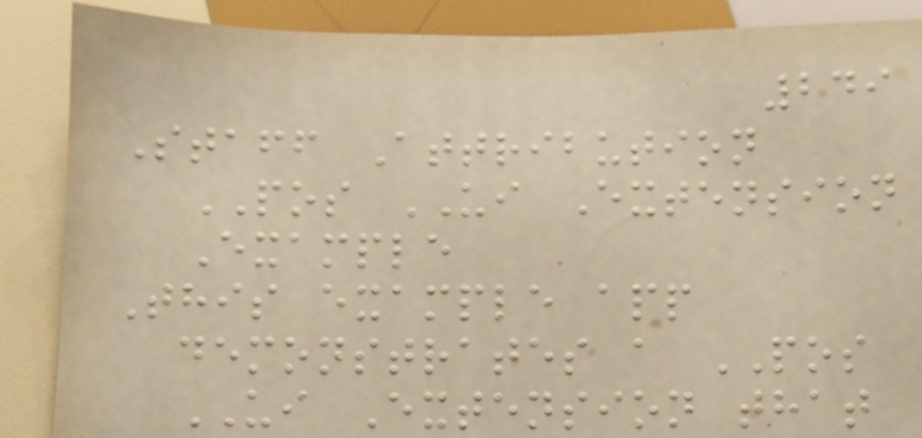249
Staff Attribution
POS UI Extension
Example
This example app
demonstrates a POS
UI Extension that
